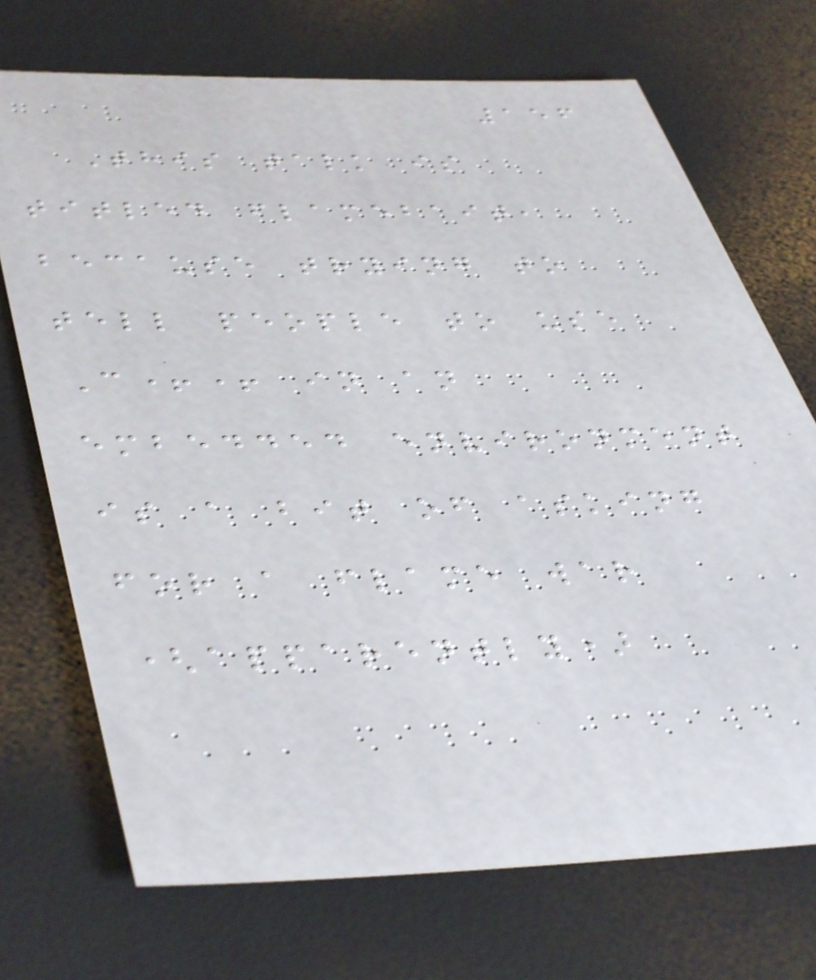156
This talk is
titled flamebait,
because trying to
tell people to use
C++ in an
embedded environment
is a bit of asking
for a flame war
(apparently)
